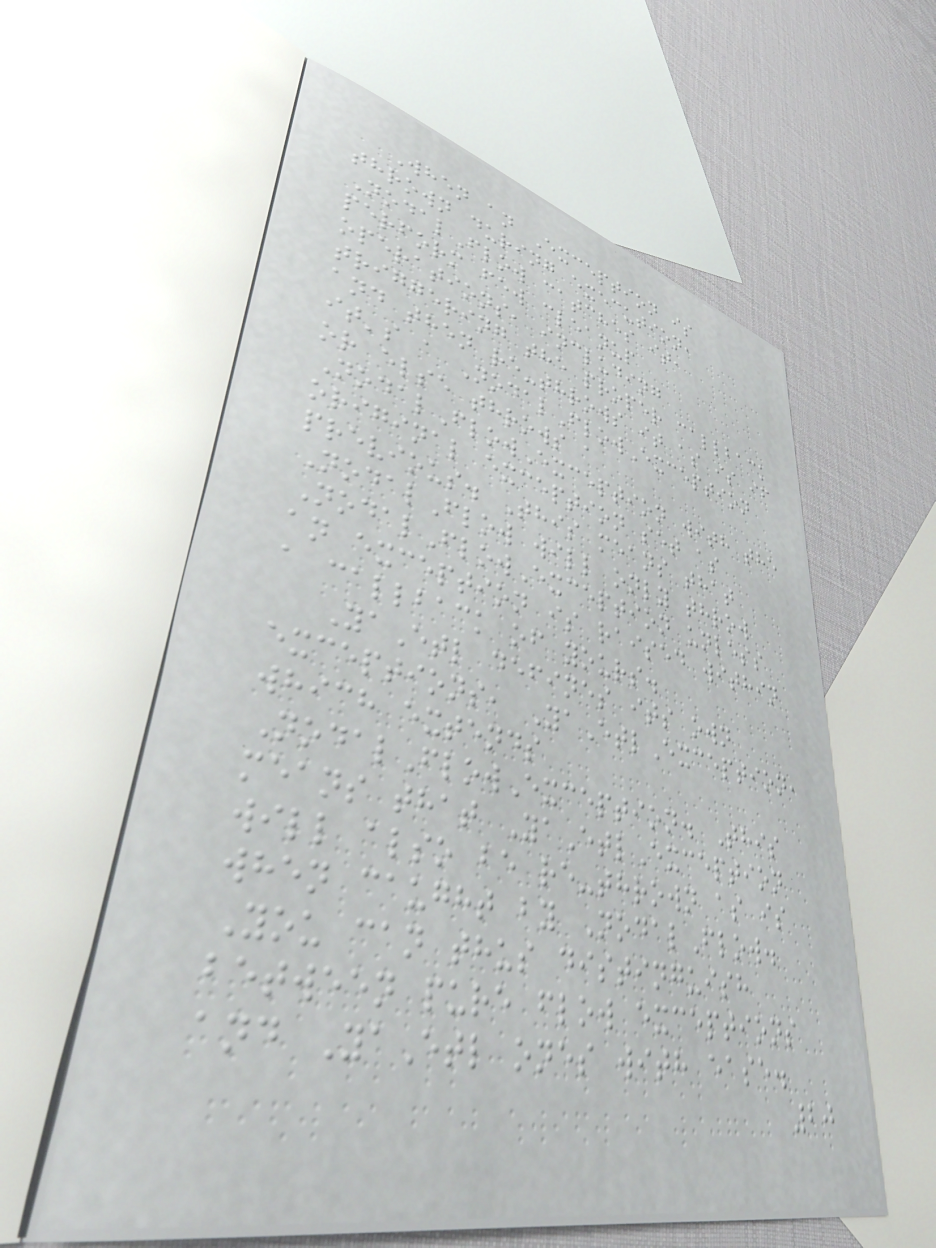When an Exception is
thrown during execution,
NodalFlow catches it,
perform few cleanup
operations, including
triggering the proper callback
and then re-throws it as is if
it's a NodalFlowException
or else throws a
NodalFlowException with the
original exception set as
previous. This means that
NodalFlow will only throw
NodalFlowException unless
an exception is raised within
a callback of yours.
YaEtl defines its own
exceptions, YaEtlException,
which extends
NodalFlowException. This
means that YaEtlException
will also be re-thrown as is
when caught by NodalFlow.
You can thus distinguish
between pure flow exceptions
and YaEtl ones with ease.
20
